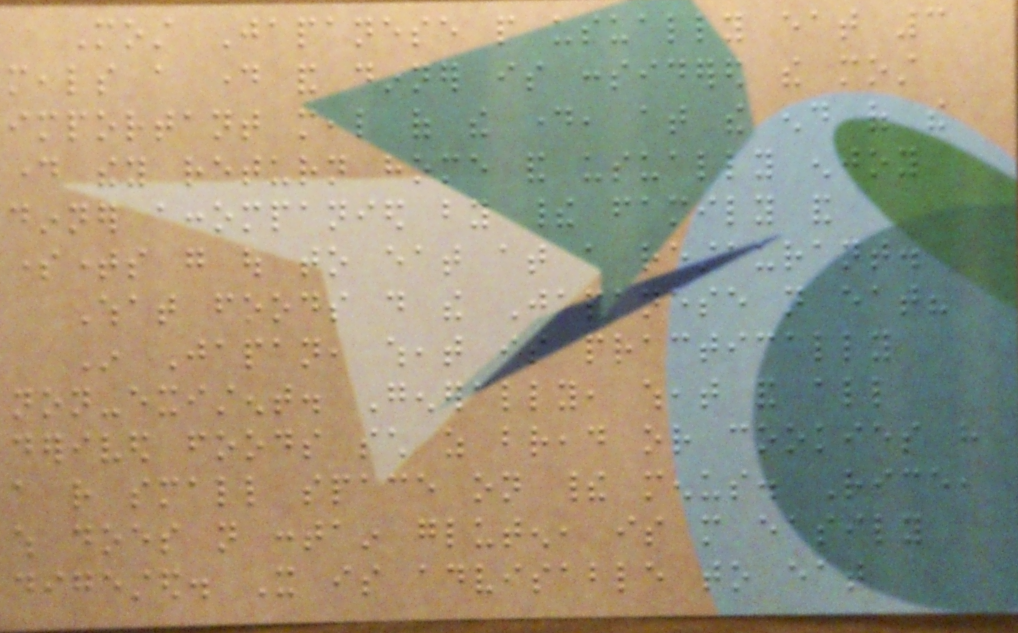Most Japanese people usually eat 3
meals a day and dinner is considered the most
important meal of the day, at the end of the
day they return home and usually enjoy
dinner accompanied by their family and
sometimes go out to eat at a restaurant.
What foods do the Japanese not eat?
In Japan, wheat is practically
non-existent. Generally, wheat and all
derived foods such as bread or cookies have
a rather small space on their menus. Rice,
which does not contain gluten, is more easily
digested. It is advisable to eat
